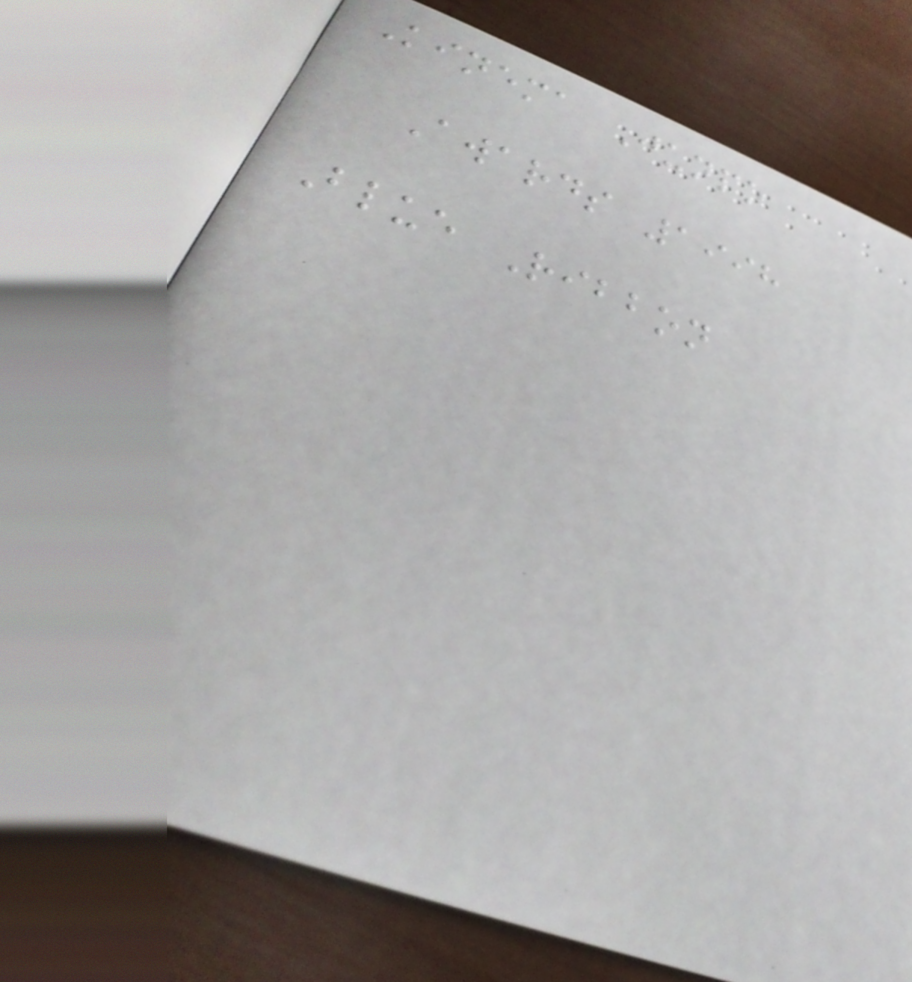Kinema Junpo
Awards 1998
Blue Ribbon
